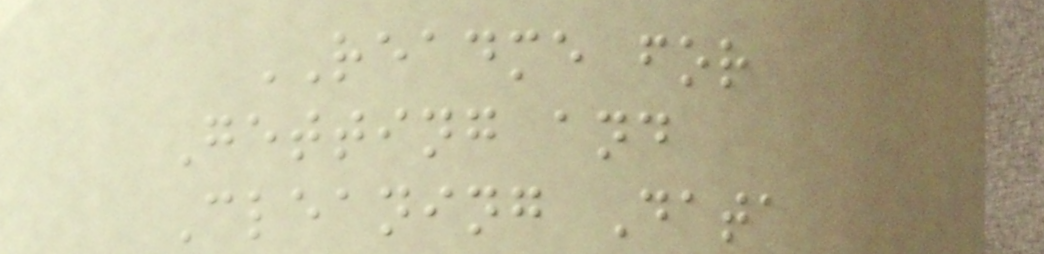README for
Getting and
Cleaning Data
